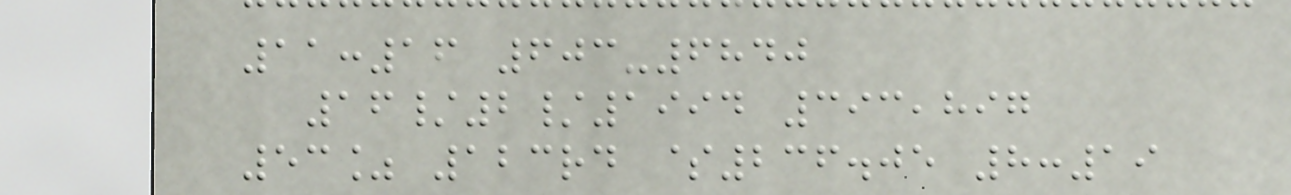11:16 603-6840
16/2/1994 393,897
53% 123rd $236.05 8:19
